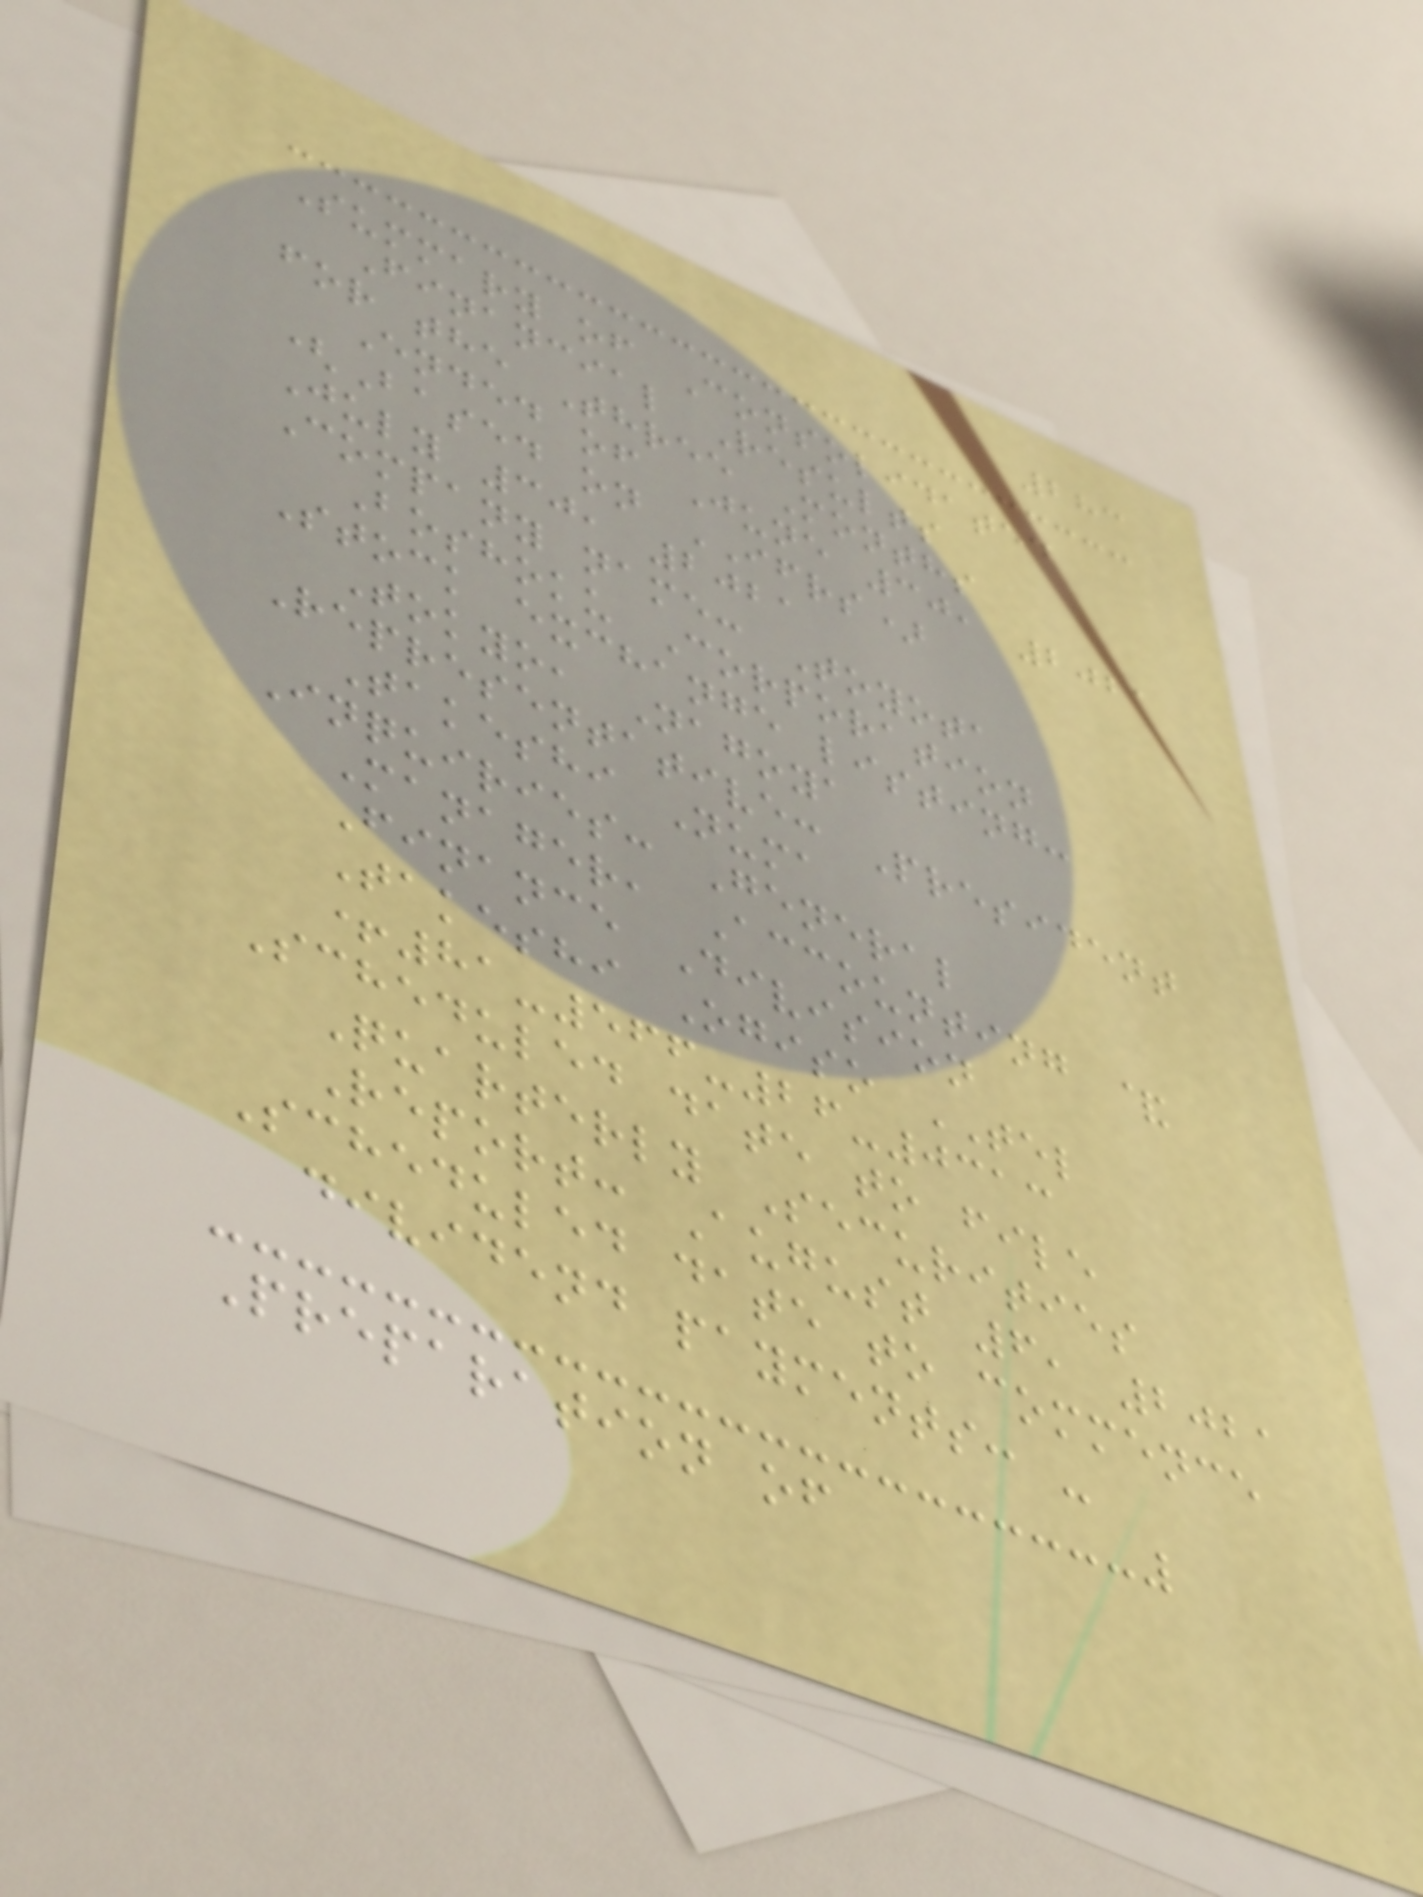283
Summary of Consolidated
Financial Results
for the Three Months
Ended of June 30, 2021
(Based on IFRS)
July 30, 2021
Company name: Toyota
Boshoku Corporation
Stock exchange listing:
Tokyo, Nagoya
Representative: President
Takeshi Numa
Inquiries: General
Manager, Accounting &
Finance Division
Takeshi Ogiso TEL
+81-566-26-0313
Scheduled date to file
Quarterly Securities
Report: August 6, 2021
Scheduled date to commence
dividend payments: -
Preparation of
